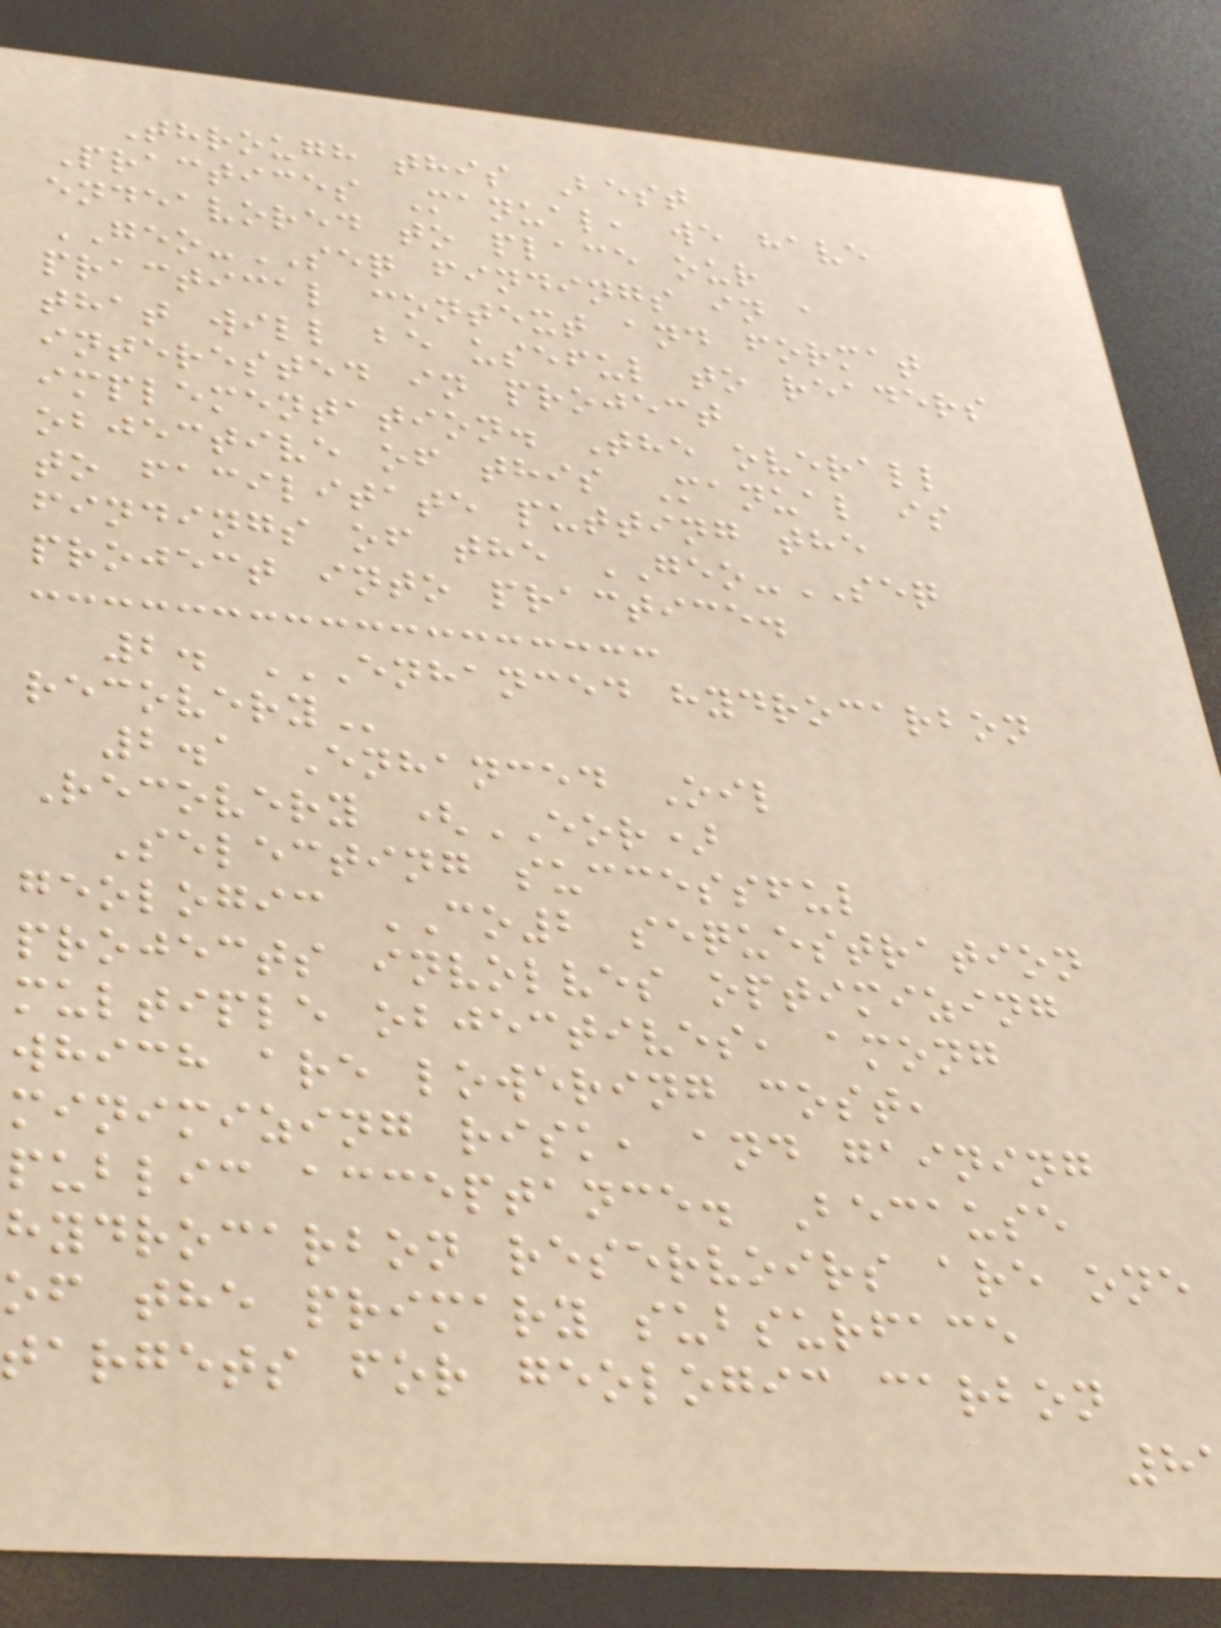Through this Best
Practices Manual, we have
endeavored to place our
GEO-SEQ findings in a
practical context and format
that will be useful to readers
interested in project
implementation. The overall
objective of this Manual is
to facilitate putting the
findings of the GEO-SEQ
project into practice.
2. ENHANCED HYDROCARBON
2.1 Enhanced Oil
Recovery (EOR)
Selecting successful
geologic CO2 sequestration
projects involves optimizing
multiple objectives, among
which are lowering cost,
minimizing risk, and gaining
public acceptance. Because
hydrocarbon reservoirs are one
of the primary subsurface
targets for geologic carbon
